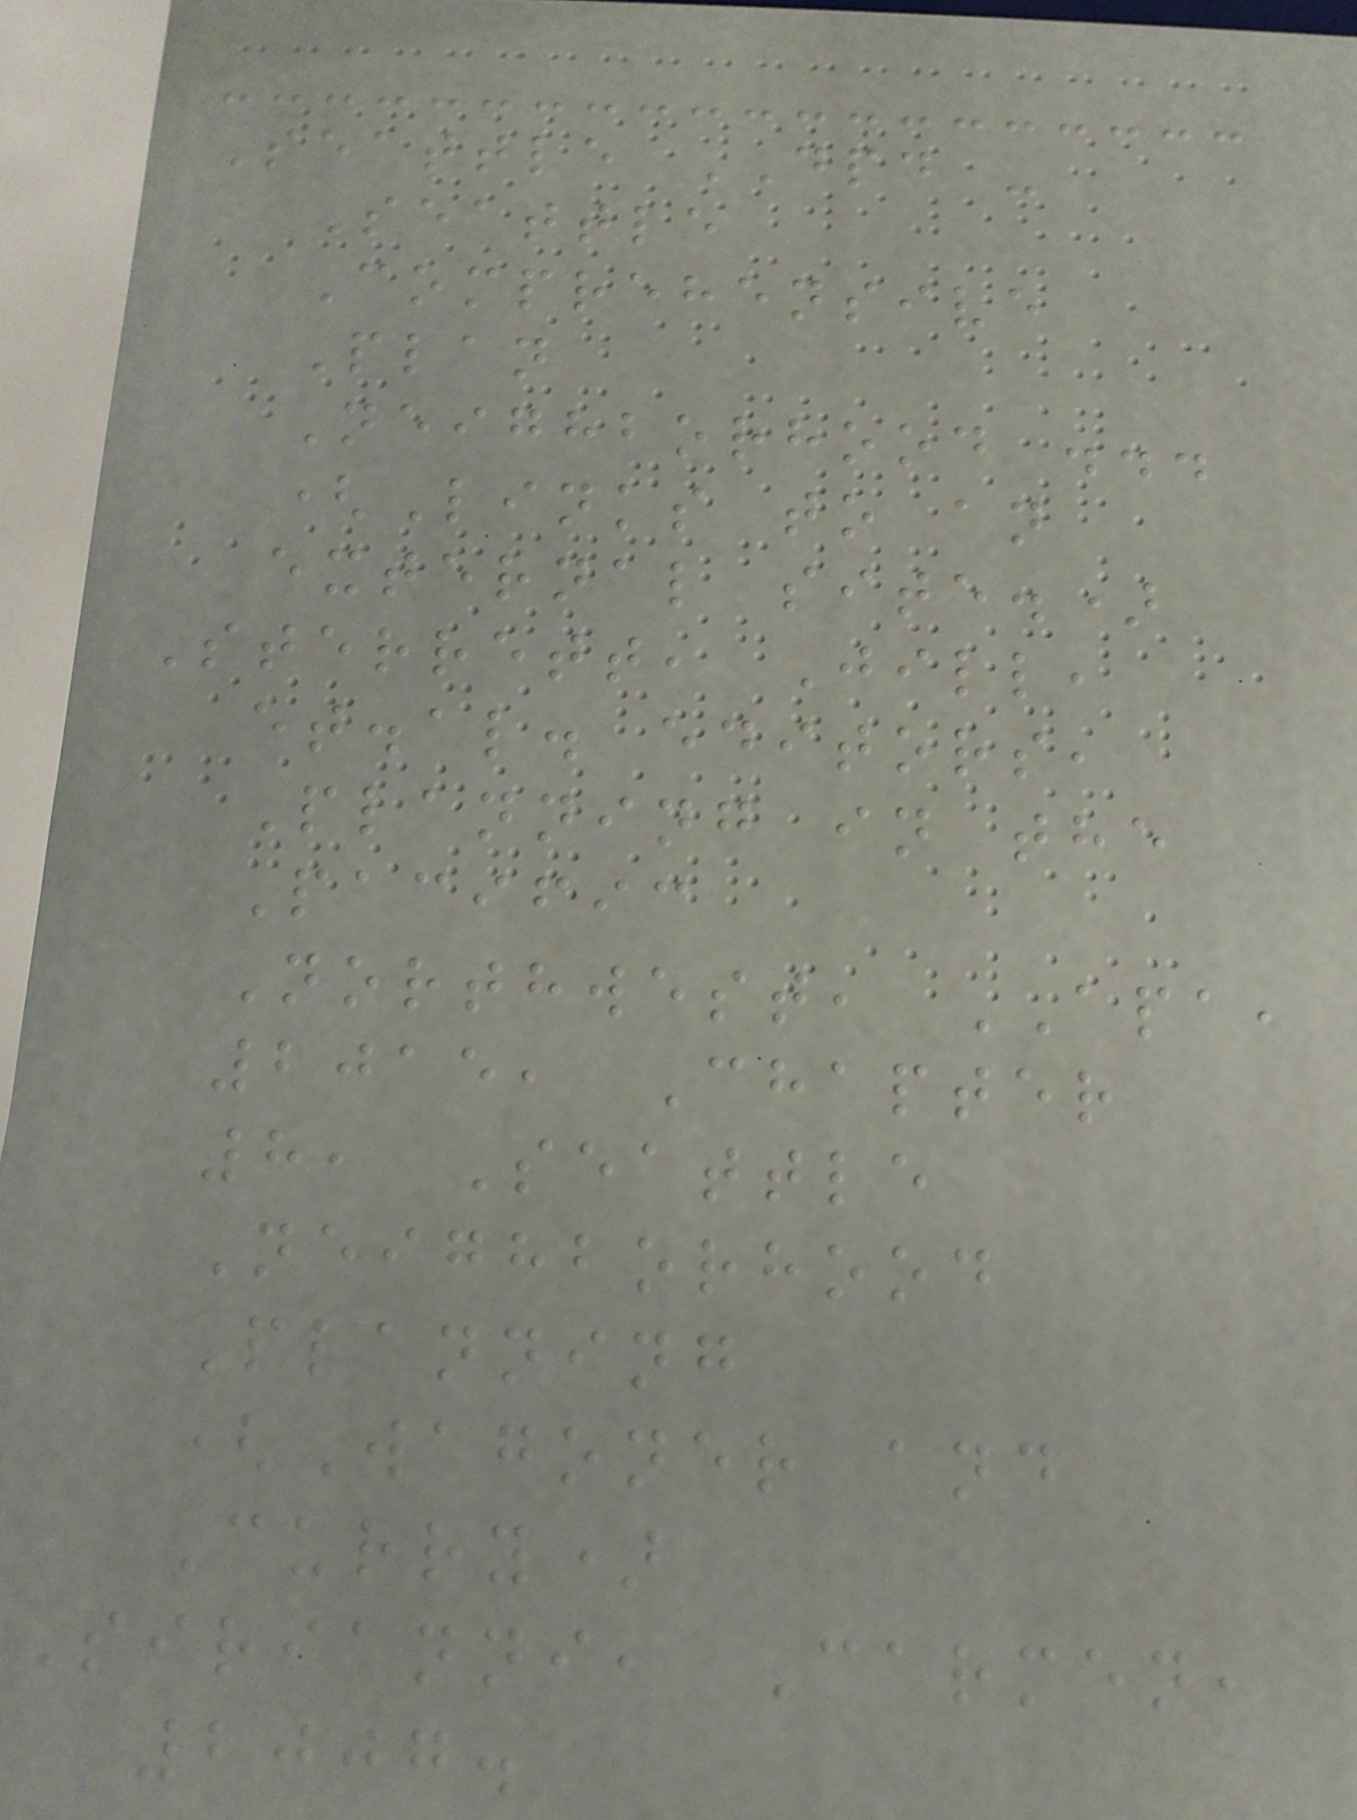Seattle DPD -
Seattle
Comprehensive
Plan
Neighborhood ...
(Links to an
external site.)
Sterrett, Jill,
et.al. editors,
Planning in the
Pacific
Northwest, APA,
2015, Chapter
8, Seattle
Neighborhood
Planning
(Wagoner and
Curry)
Sirianni, Carmen,
2007.
